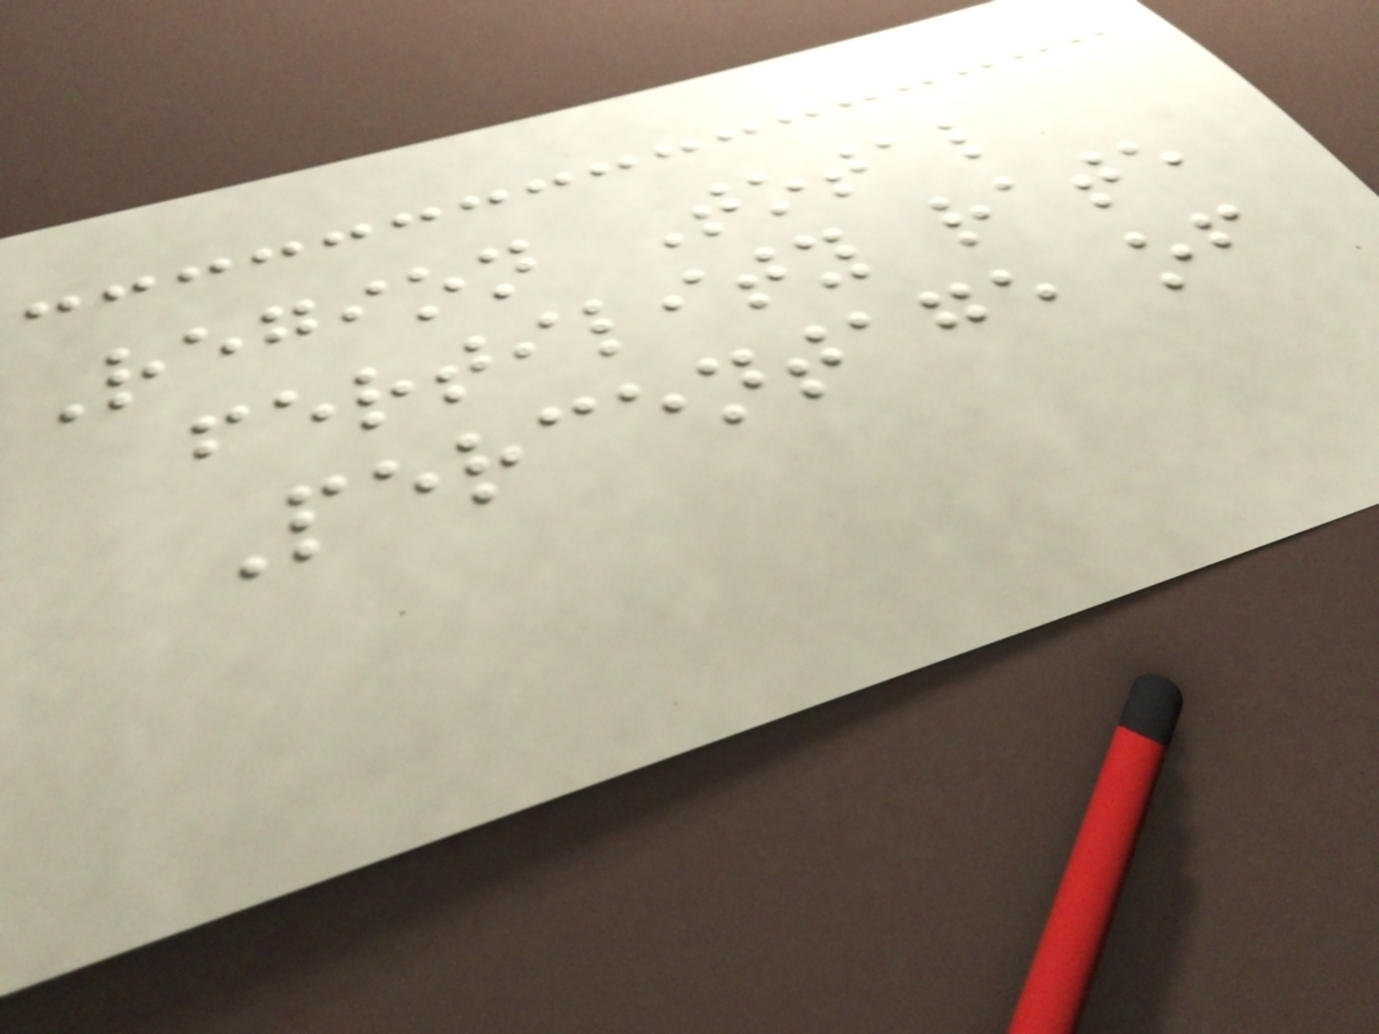Region Total
fertility rate
Percentage of
